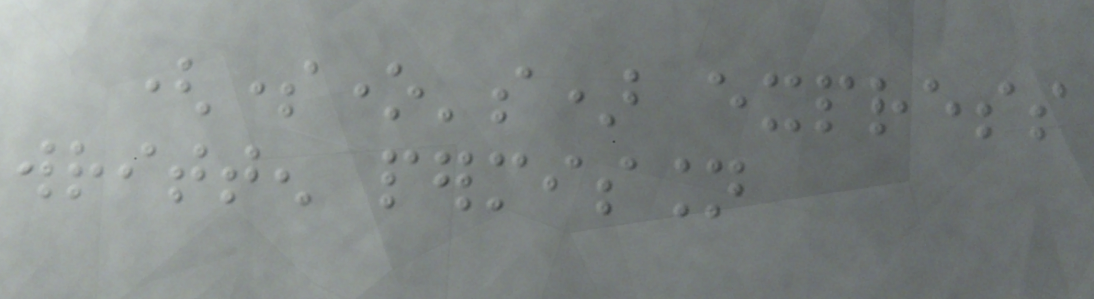(someone's) express
written permission
